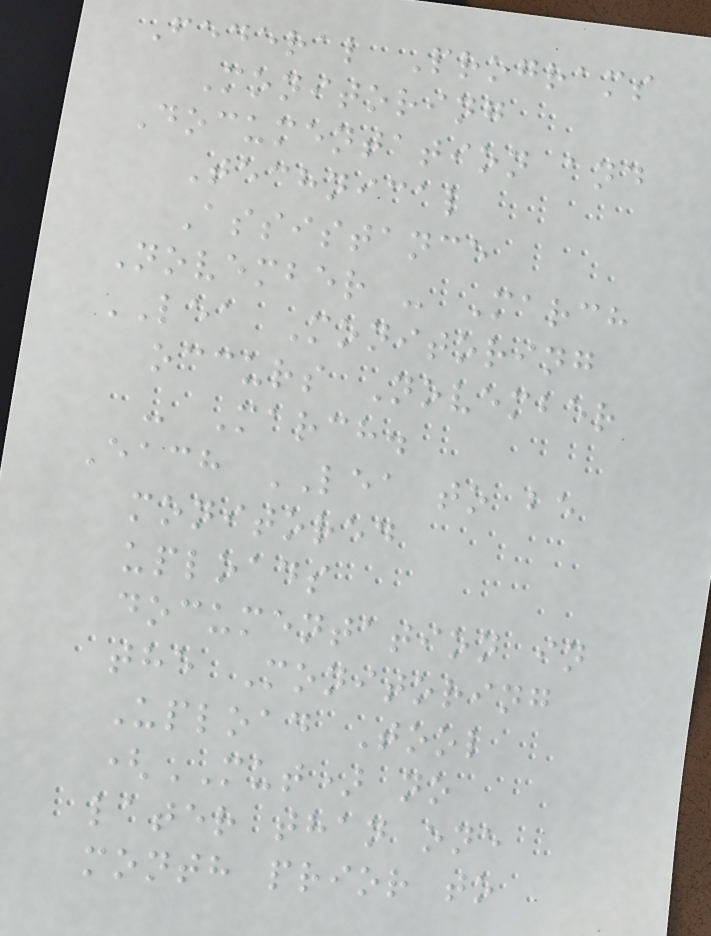Federal Programs
Monitoring
Documentation and
Technical
Assistance
November - March
LEA Monitoring
occurs November
- March.
Each LEA to be
monitored
uploads
documentation in
the Monitoring
Upload Tool
(MUT) no
later than one
month prior to
